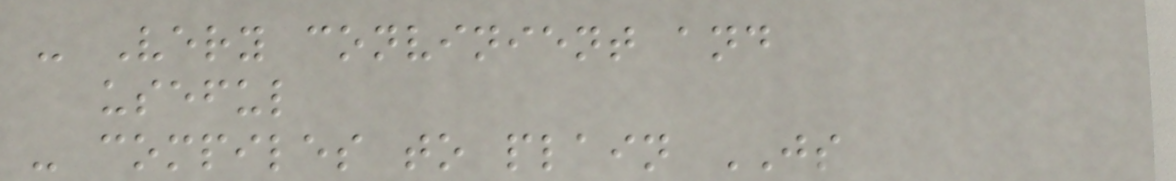- Very convinient and
useful
- compiles to plain JS
